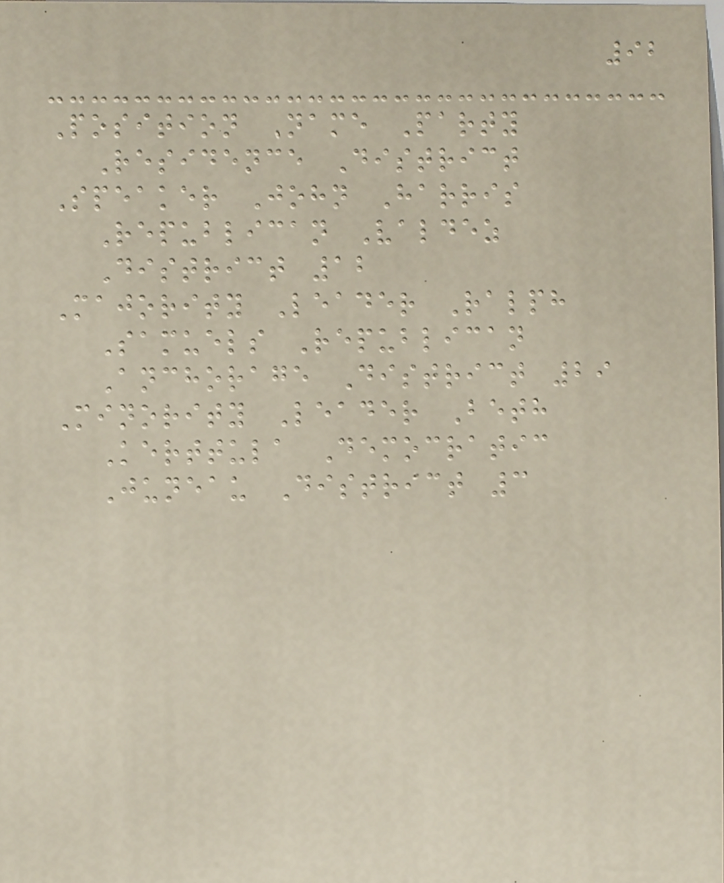92
Position Name Party
Residence District
Speaker John Harris
Republican Valdez
District 12
Majority Leader Ralph
Samuels Republican
Anchorage District 29
Minority Leader Beth
Kerttula Democratic
Juneau District 3
